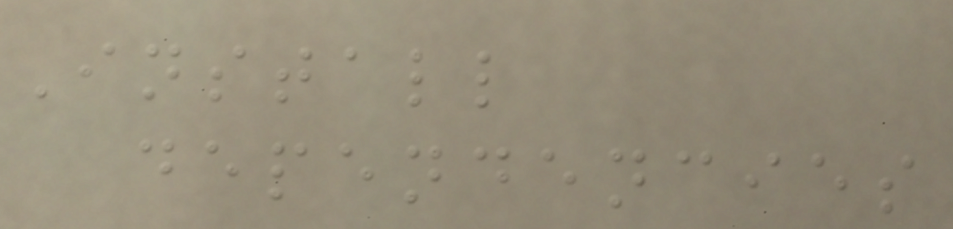Install
dependencies
